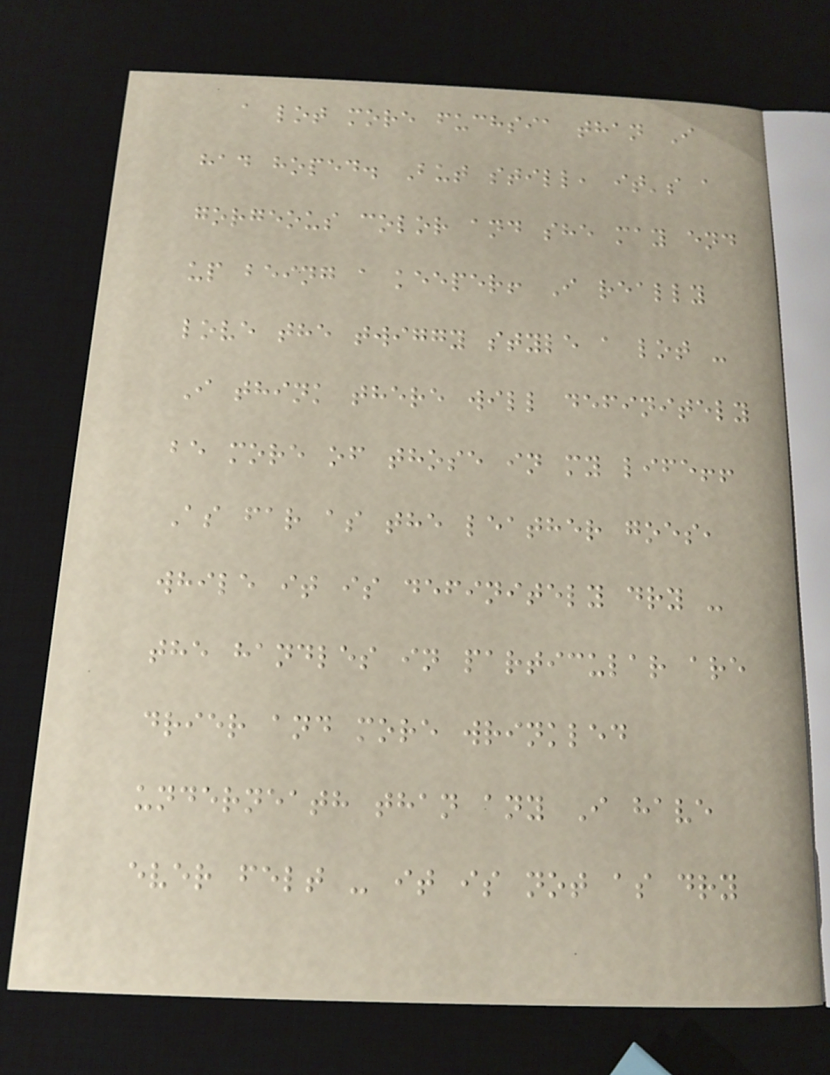a lot more fuchsia than I
had hoped. But still, it's a
gorgeous color and she may end
up being a keeper! I really
love the twiggy style a lot -
I think there will definitely
be more of those in my life!!
As far as the leather goes,
while it is definitely dry -
the handles in particular are
drier and more wrinkled
underneath than any I have
ever felt - it is not as dry
